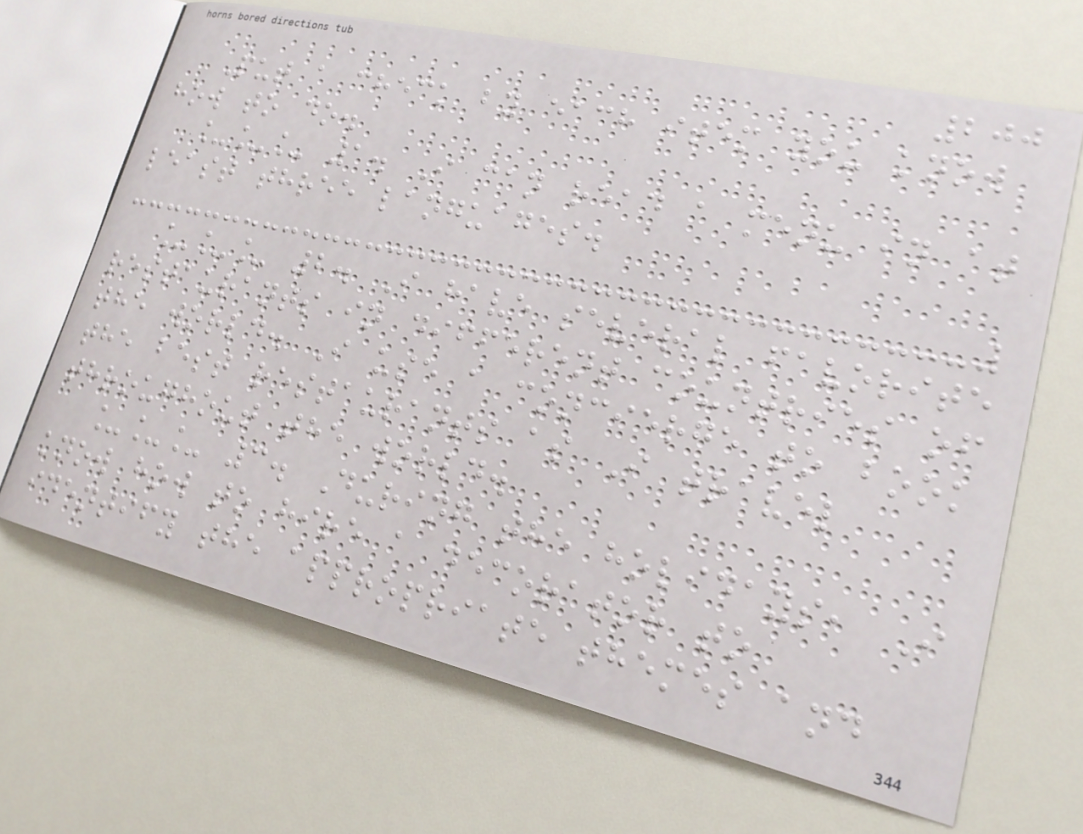200
Put a check by each item you know
how to do.
___ 1. I can read a menu in at
least three languages.
___ 2. I have several favorite
restaurants in different countries of
the world. I use a concierge to book
the best restaurants as I travel
throughout the world.
___ 3. During the holidays, I
know how to hire a decorator to
identify the appropriate themes and
